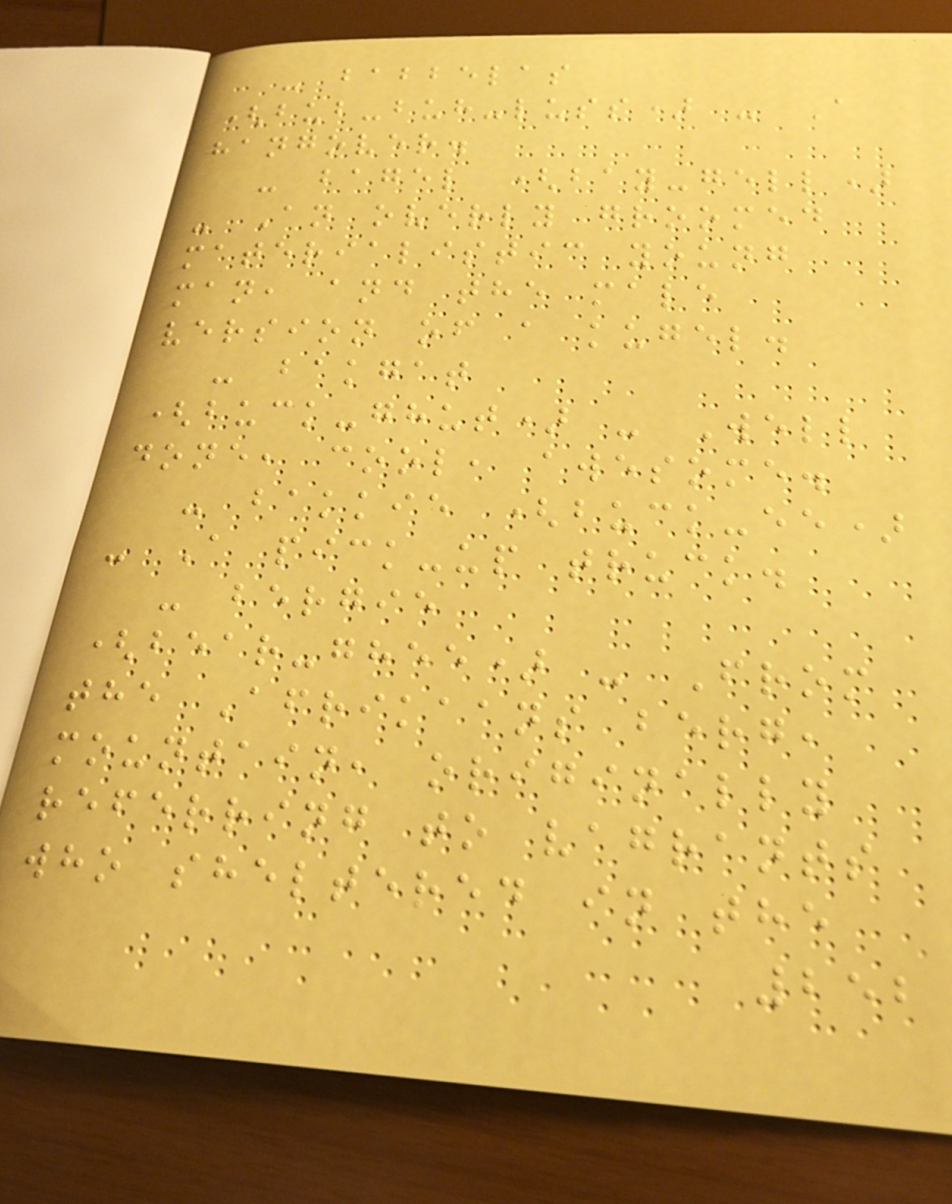- babbelas
(bub-buh-luss) - A
hangover.
- bagel (bay-gell)
- An overly groomed
materialistic young
man, and the male
version of a kugel.
- bakgat
(buck-ghut) - Well
done, cool, awesome.
- bakkie (buck-ee)
- A pick-up truck.
- bergie
(bear-ghee) - From
the Afrikaans berg,
mountain, originally
referring to vagrants
who sheltered in the
252
